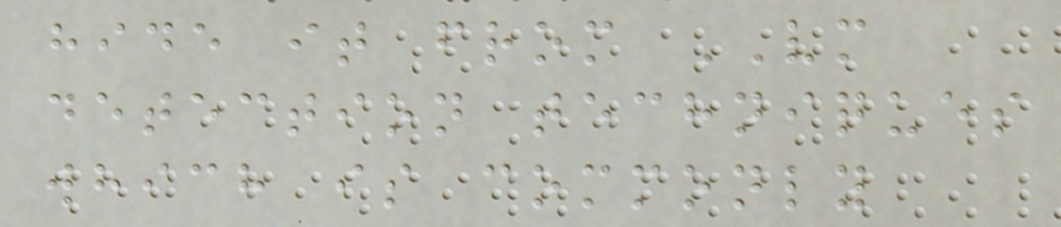hide it from VM
detection techniques
which is commonly
